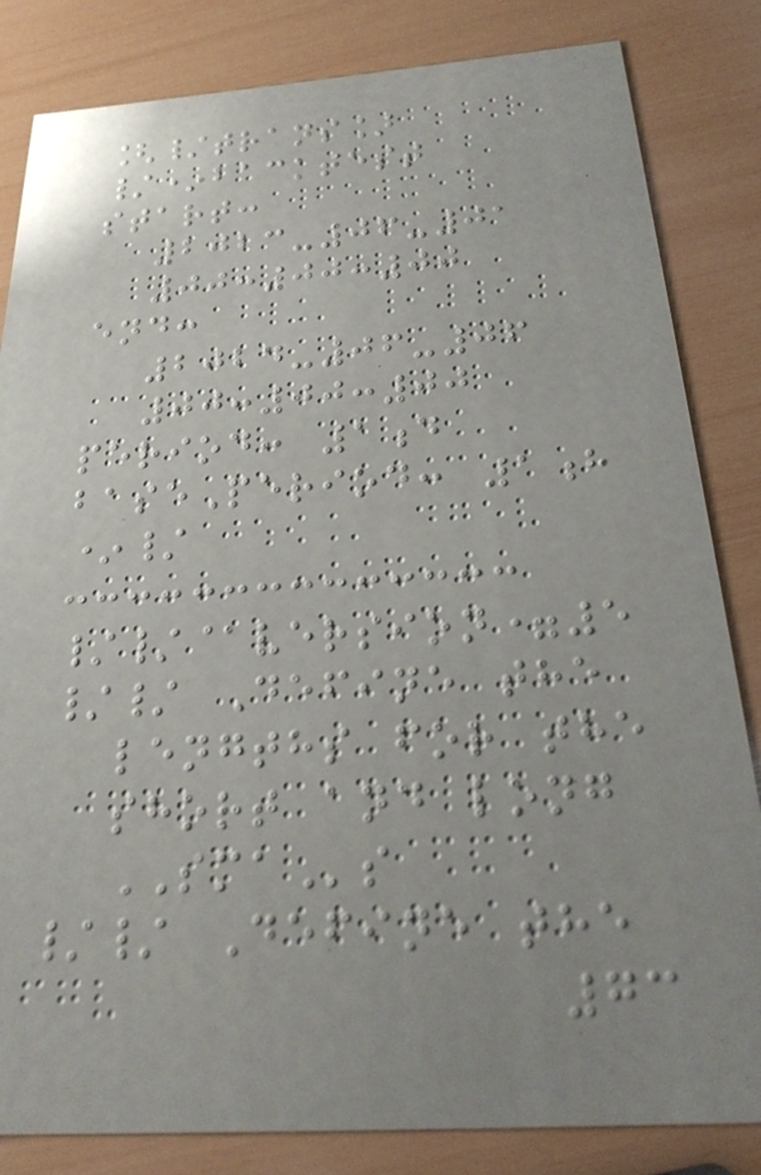[/trans]
/*backtest
start:
2023-06-01
00:00:00
end:
2024-06-06
00:00:00
period: 1d
basePeriod: 1h
*/
//@version=5
// Define the
lengths for the
short and long
SMAs
// Define the
73
